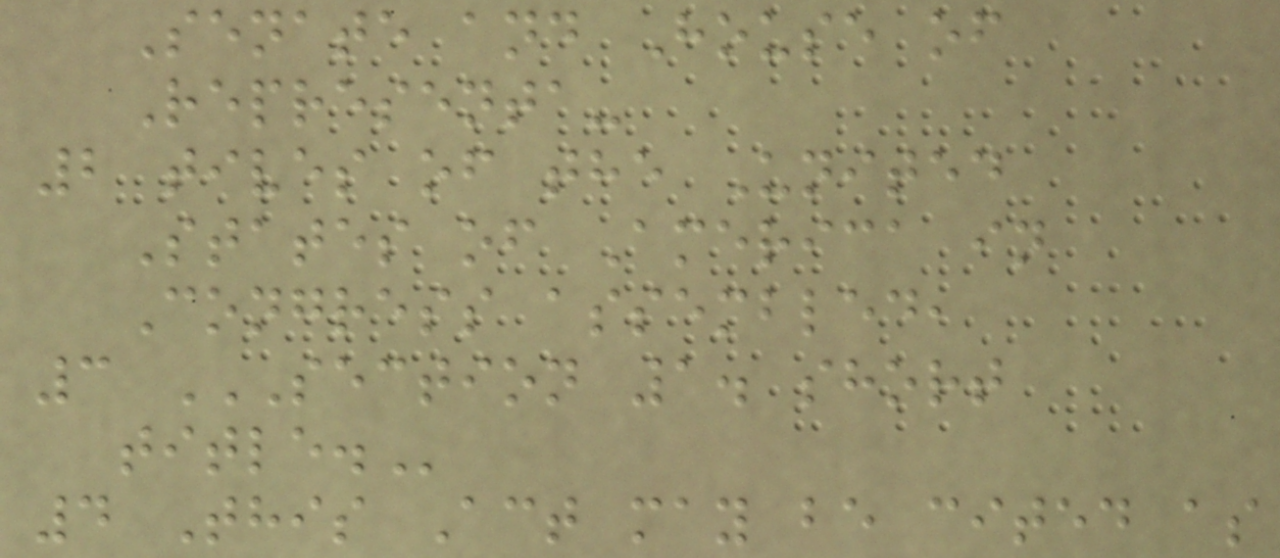Senate and House of
Representa-
2 tives of the United
States of America in
Congress assembled,
3 SECTION 1. SHORT
TITLE.
4 This Act may be cited as
